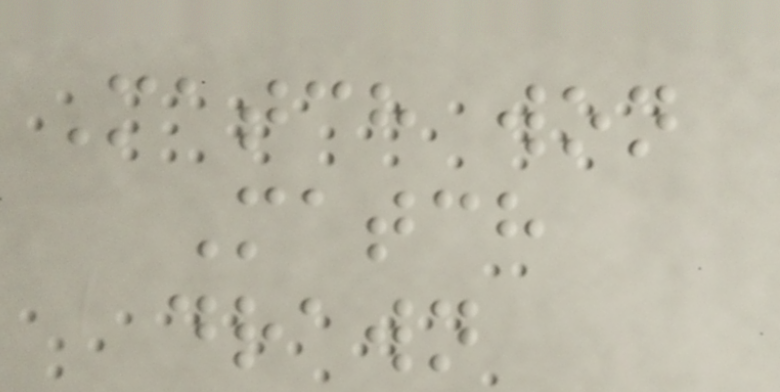Match won
Match
drawn
